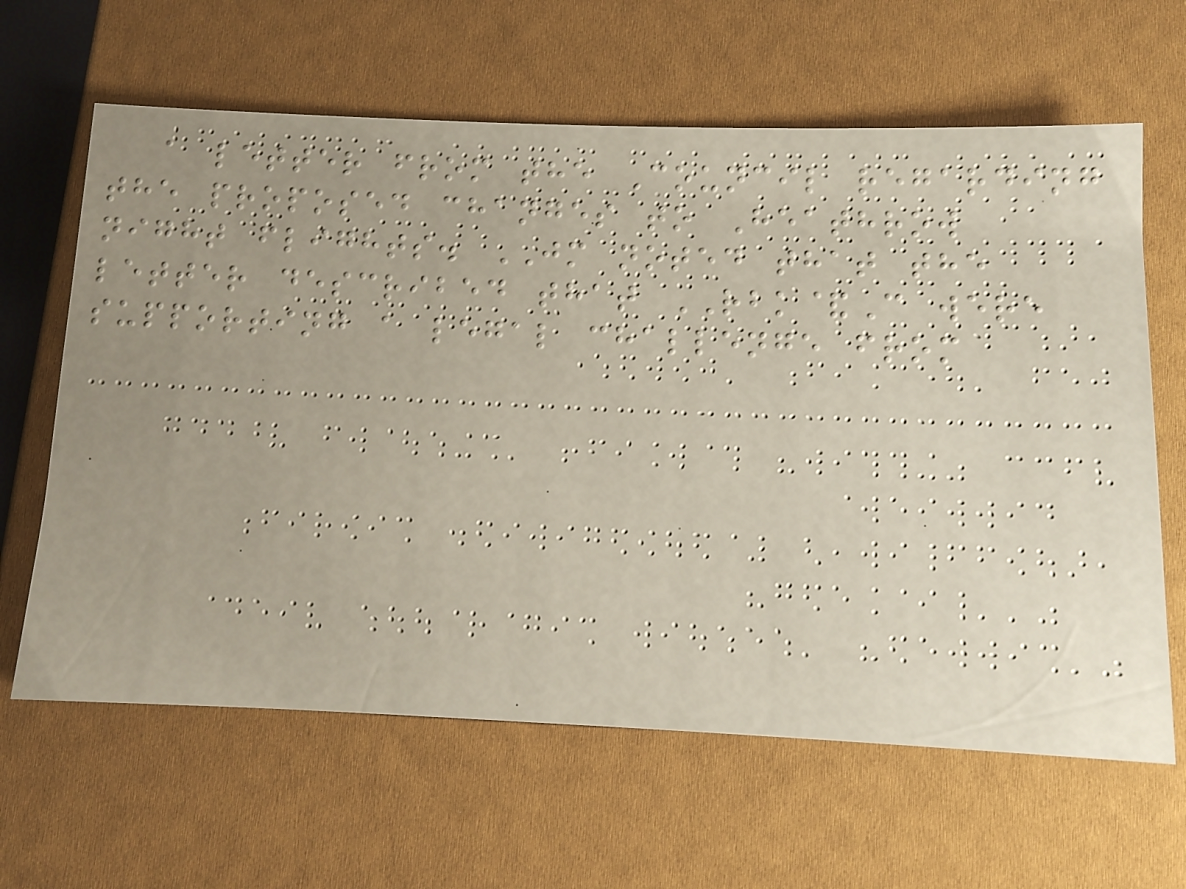a letter from the Council regarding
the proposed changes to Heathrow
night flights. JM noted that the
letter described that RBK&C were
supporting a legal challenge from
